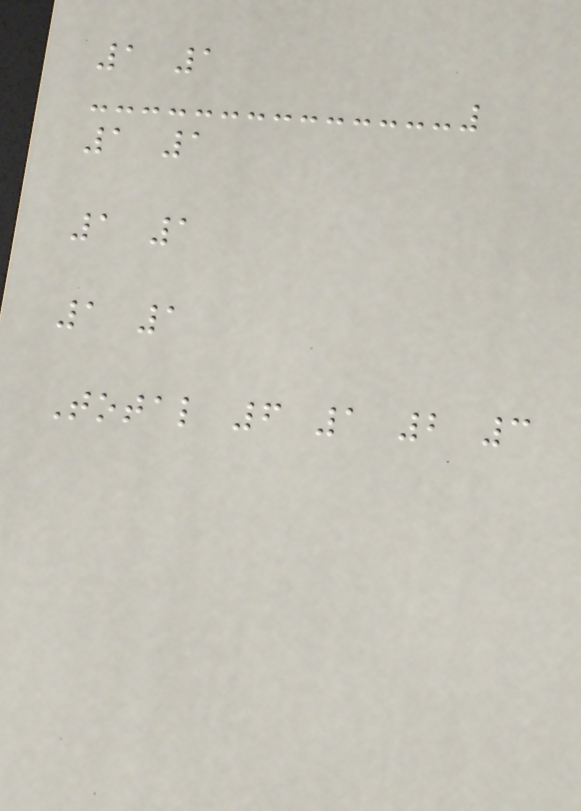1 1
1 1
1 1
1 1
Total 6 1 2 3
